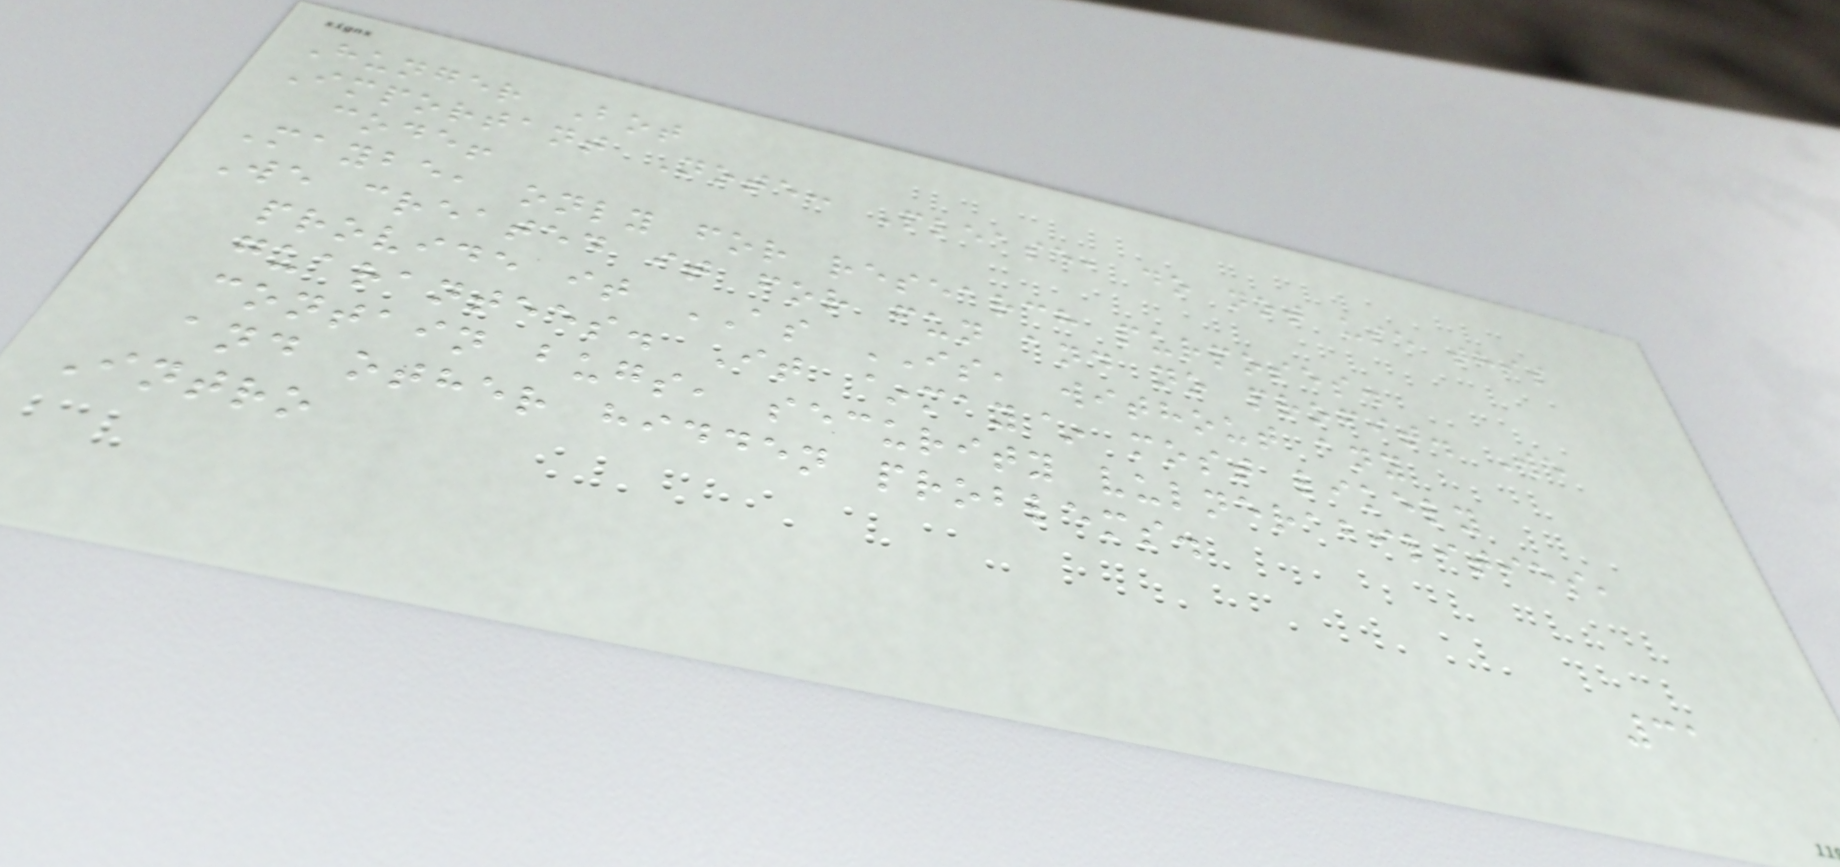Hunger Bot
Important Note: Please, do not use this
code!
Maybe, only for research purposes.
We created it for fun and no profit. We
provide it AS IS, without any
guarantees. It ~may~ most likely
contain bugs, security vulnerabilities,
and other hidden problems.
Intro
31
